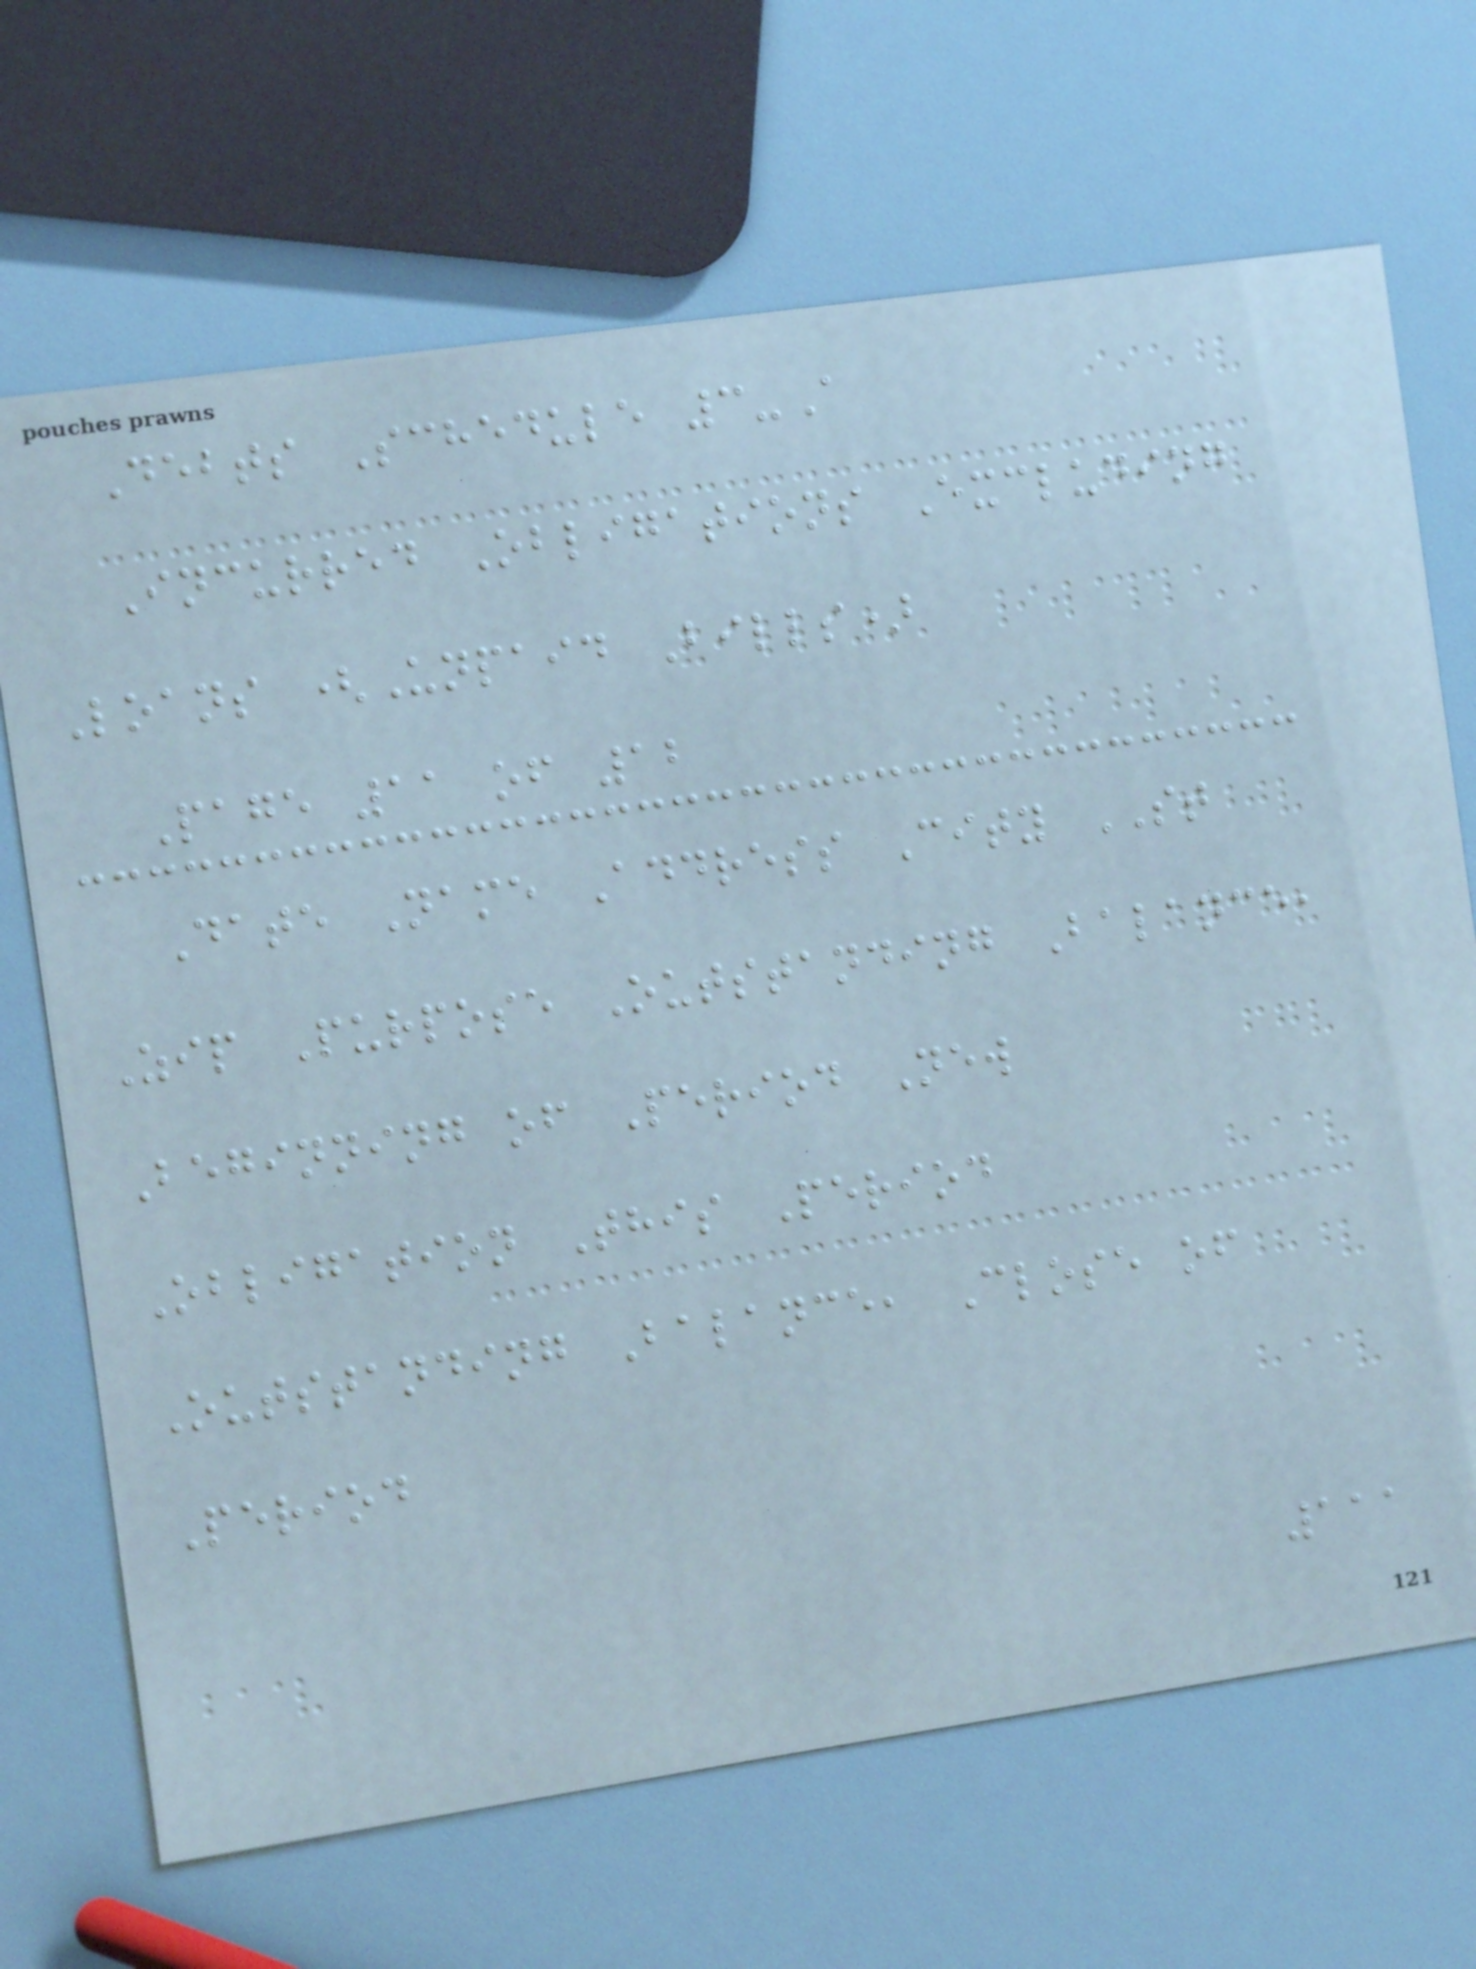Debts Schedule 3-A
Incurred Obligations Excluding
Loans (Unpaid Bills)
Page 11 of 12
Date Name Address City ST
Zip Purpose Outstanding Balance,
Beginning of Period New
Obligation This Period
Outstanding Balance, Close of
Period
111
